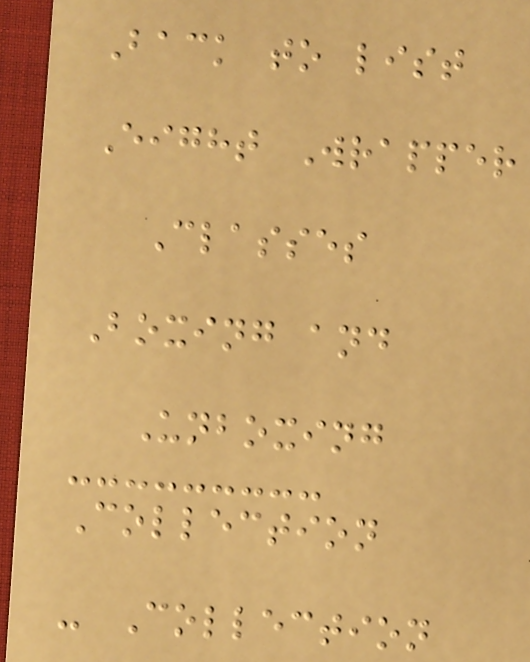Back to list
Eight Wrapper
Classes
Boxing and
Unboxing
Collection
- Collection
